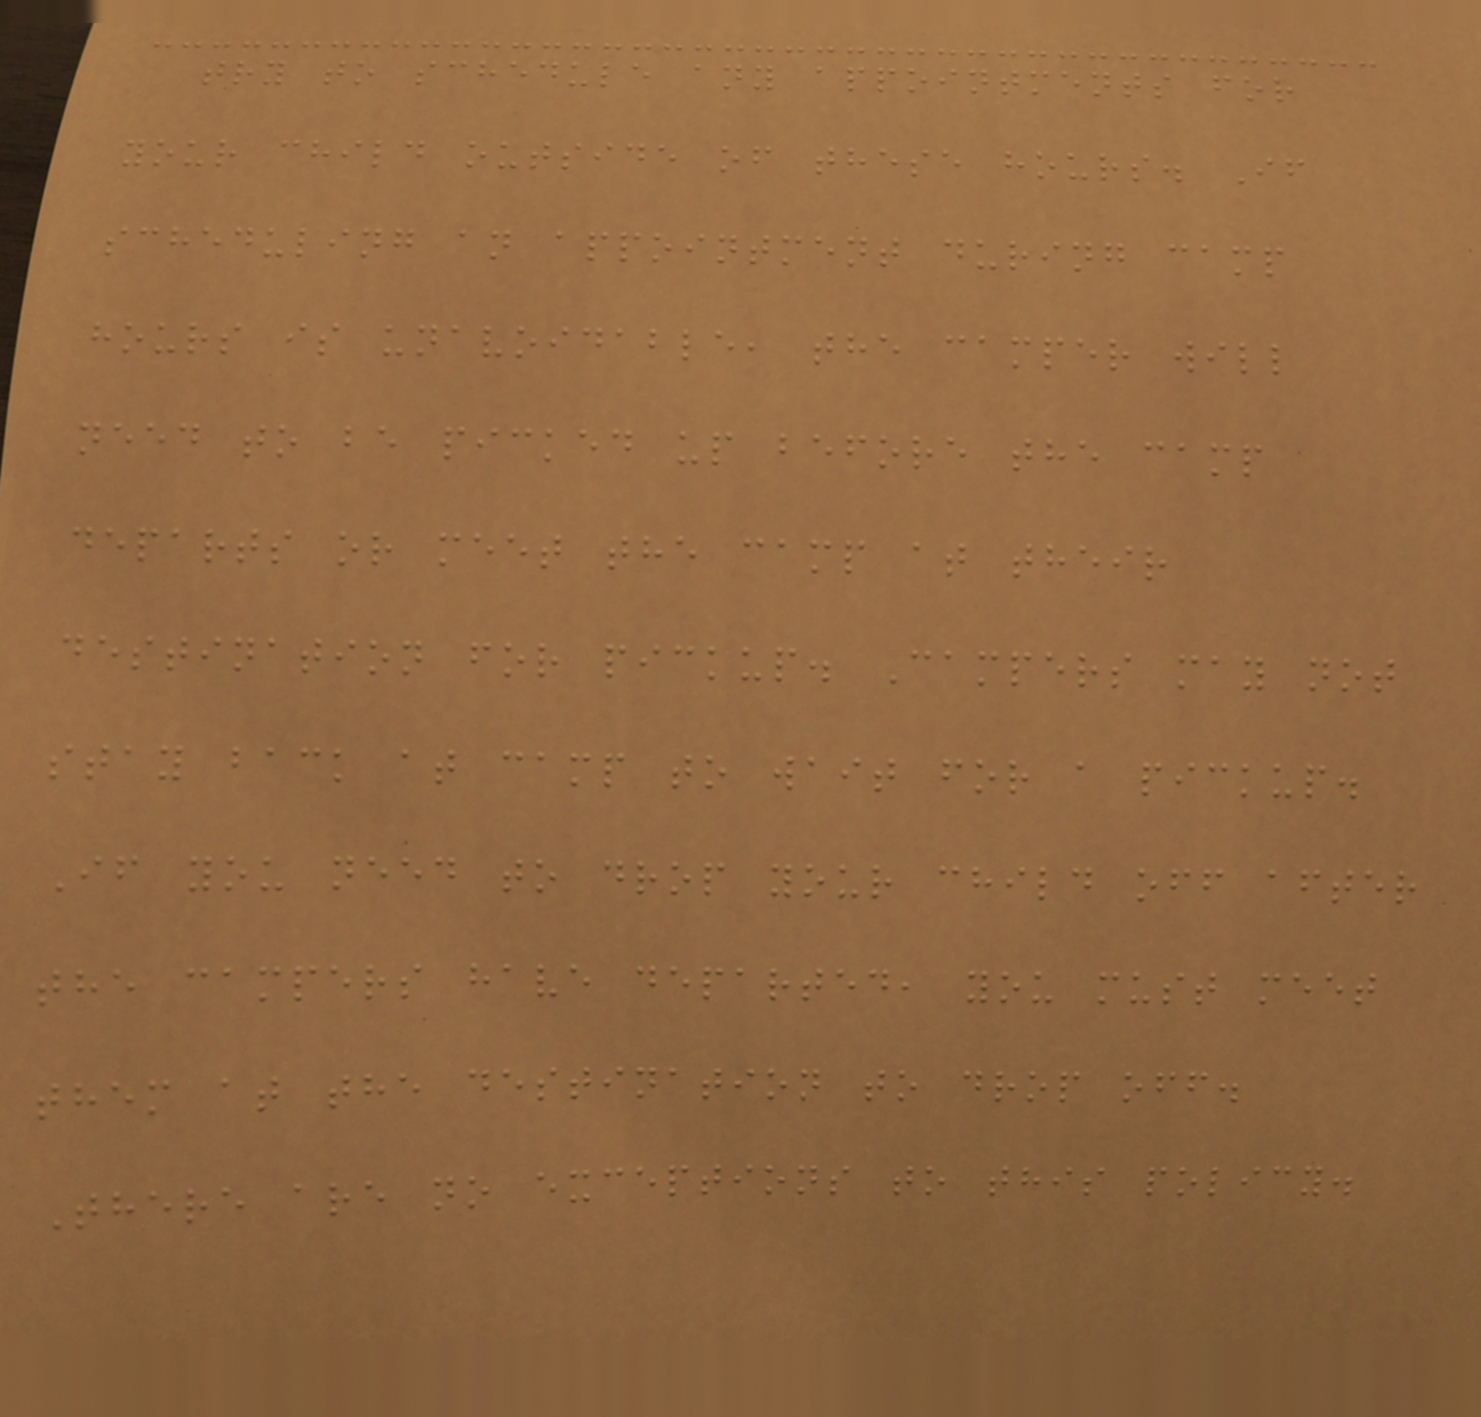try to schedule any appointments for
your child outside of these hours. If
scheduling an appointment during camp
hours is unavoidable, the camper will
need to be picked up before the camp
departs or meet the camp at their
destination for pickup. Campers may not
stay back at camp to wait for a pickup.
If you need to drop your child off after
the campers have departed, you must meet
them at the destination to drop off.
There are no exceptions to this policy.
